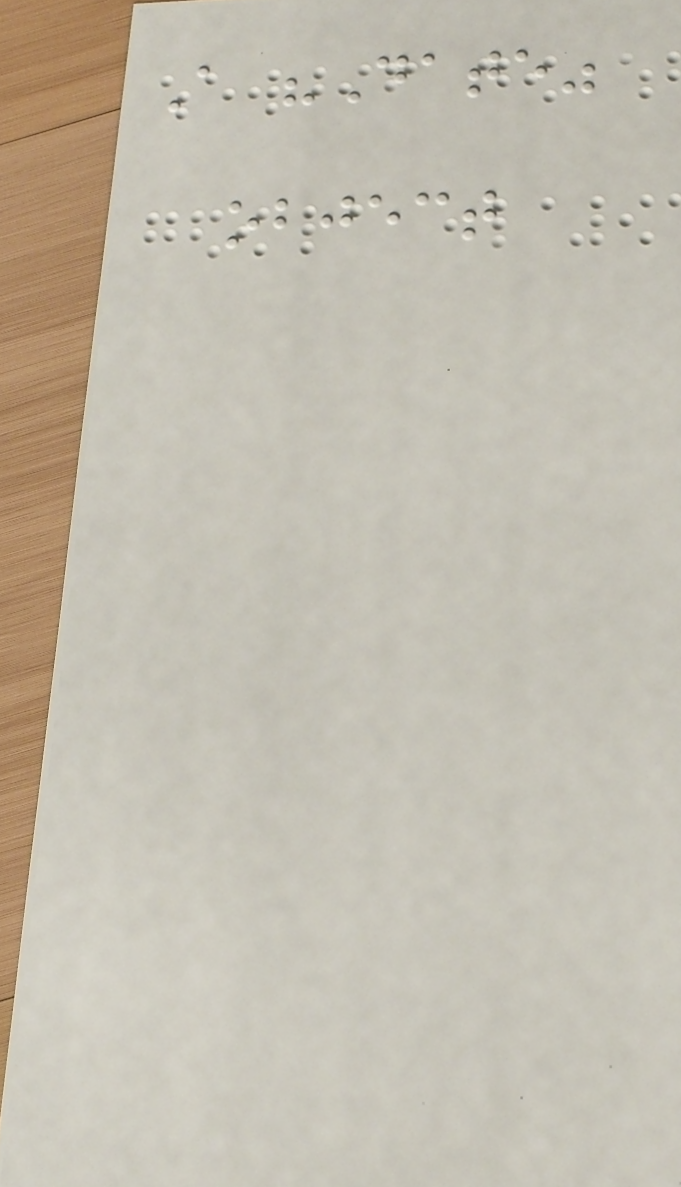A "Date"
object
